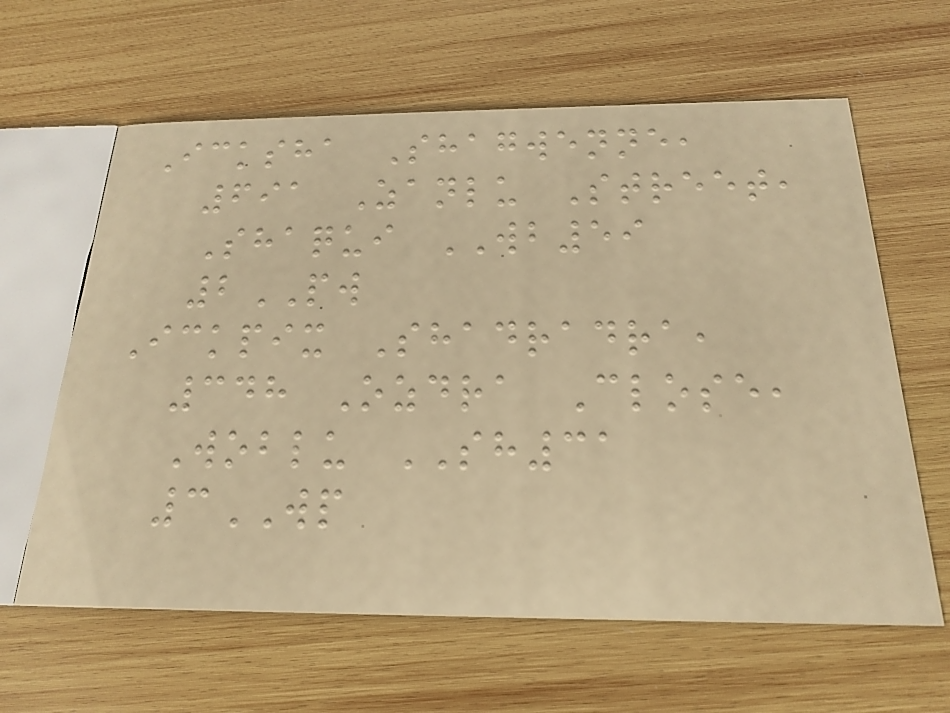Icksha Shagwenne,
691 Zanlu Street,
Shaqui WB59
2PW
Ickpix Shadradra,
348 Ozdra Close,
Woblu SH31
3WP
